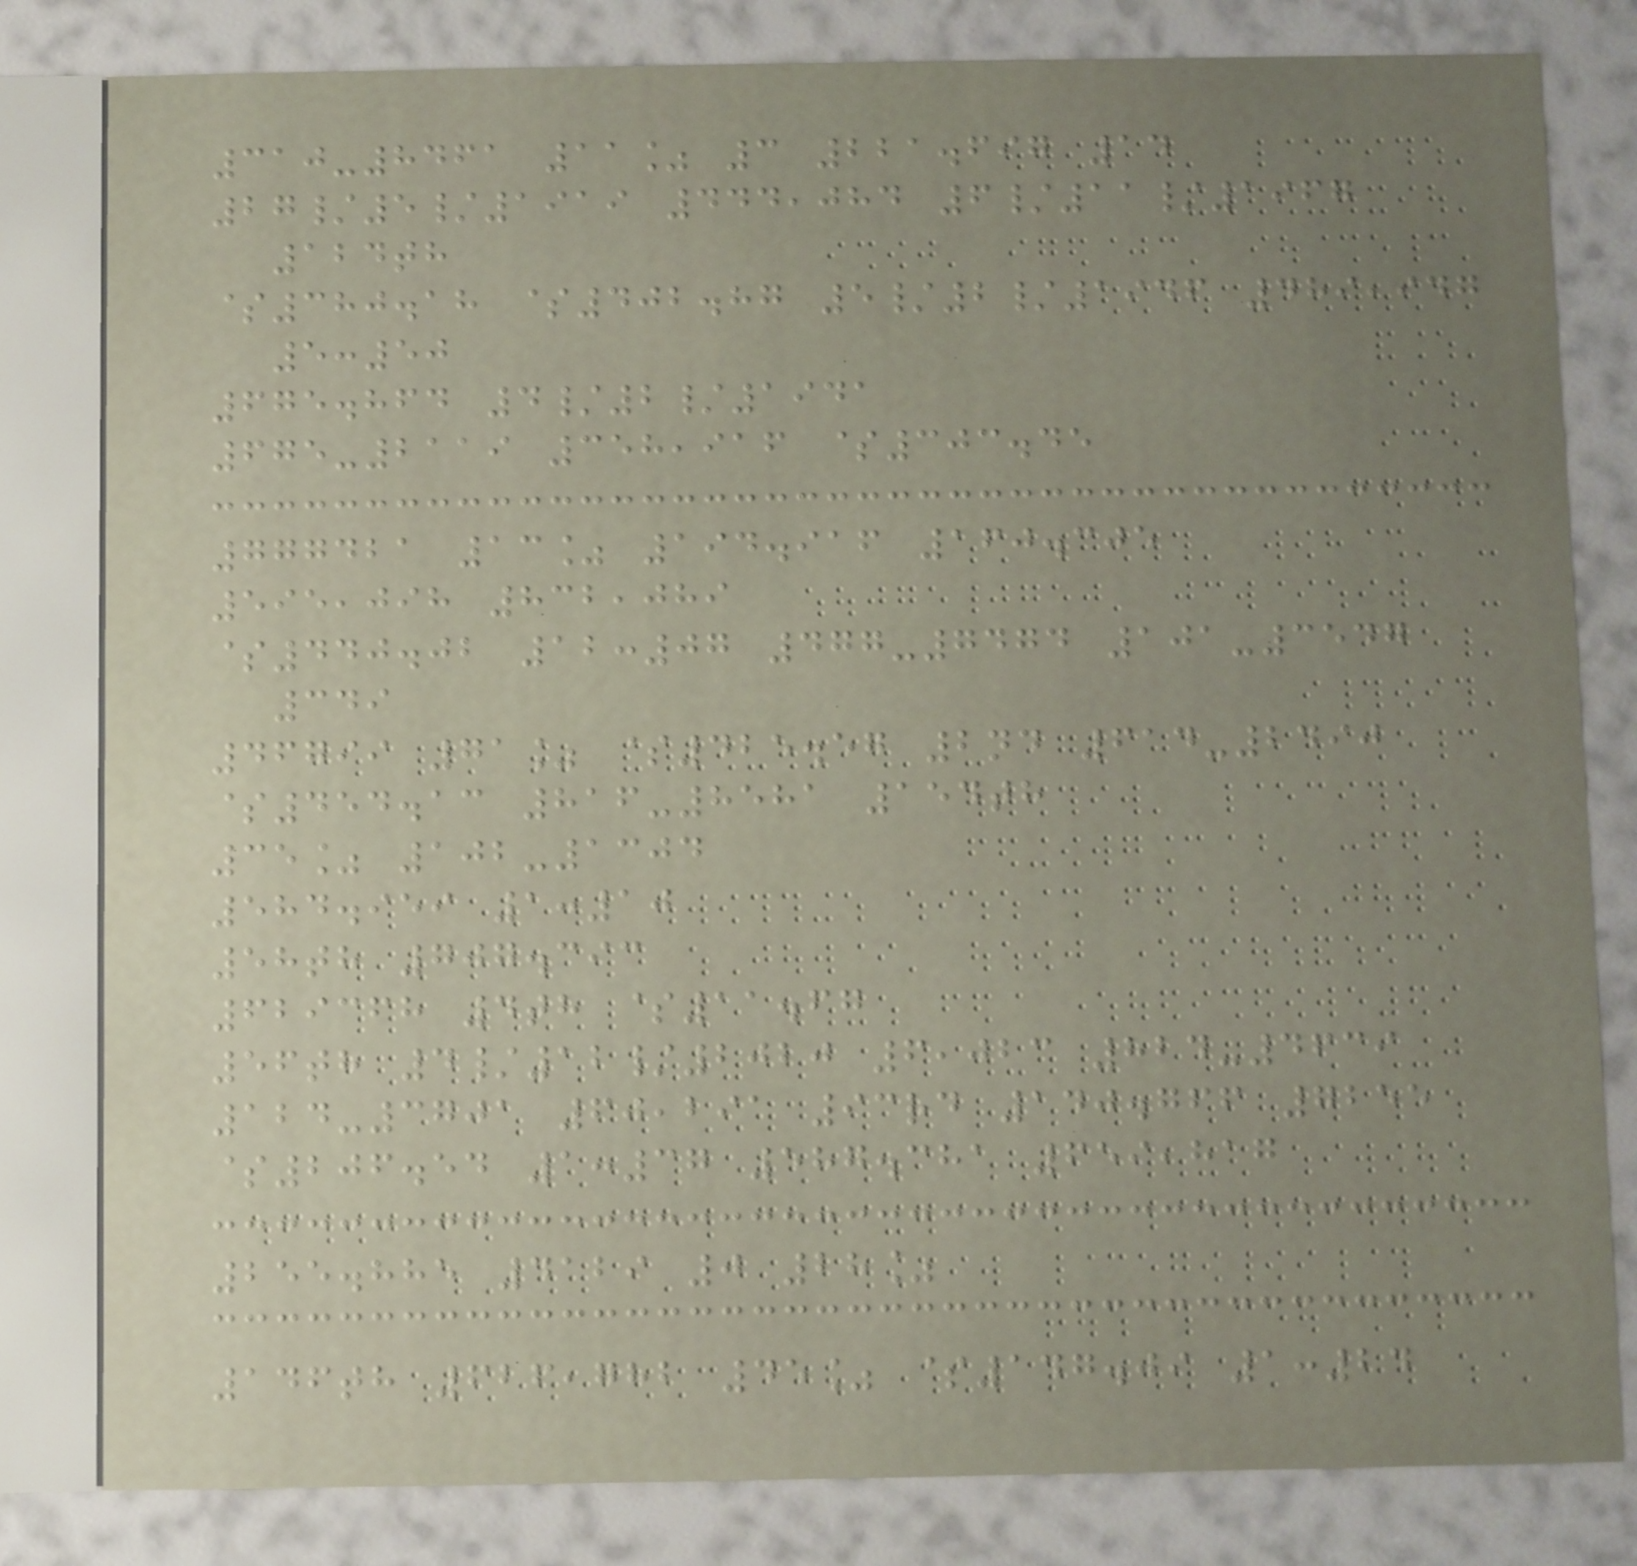310-8461 11% 3 221.697 14
27/5/1919 444,084 6/11/1967
124th
$380.18 $402.87 5/2/1946 489,947
5:50
675.864 4/2/1941
675-2119 358,916 $303.45
777421 13% 194.916 160.305
595,098 832,089
$440.02 12:07 477-7474 101-3547
349
46799 71% $425.57 2nd 614-2490
$454.13 816-8581 154th
35% 102-1304
584.959 1:10
58th 707.393
629368 4th $11.67
56th 4/12/2020 6,023 824-4639
124-3701 60,291 93rd 140.766 7255
$206.54 1:37 587.381 659,817
255.885 4129 0 28%
146th 626,782 45% $147.09 1:24
